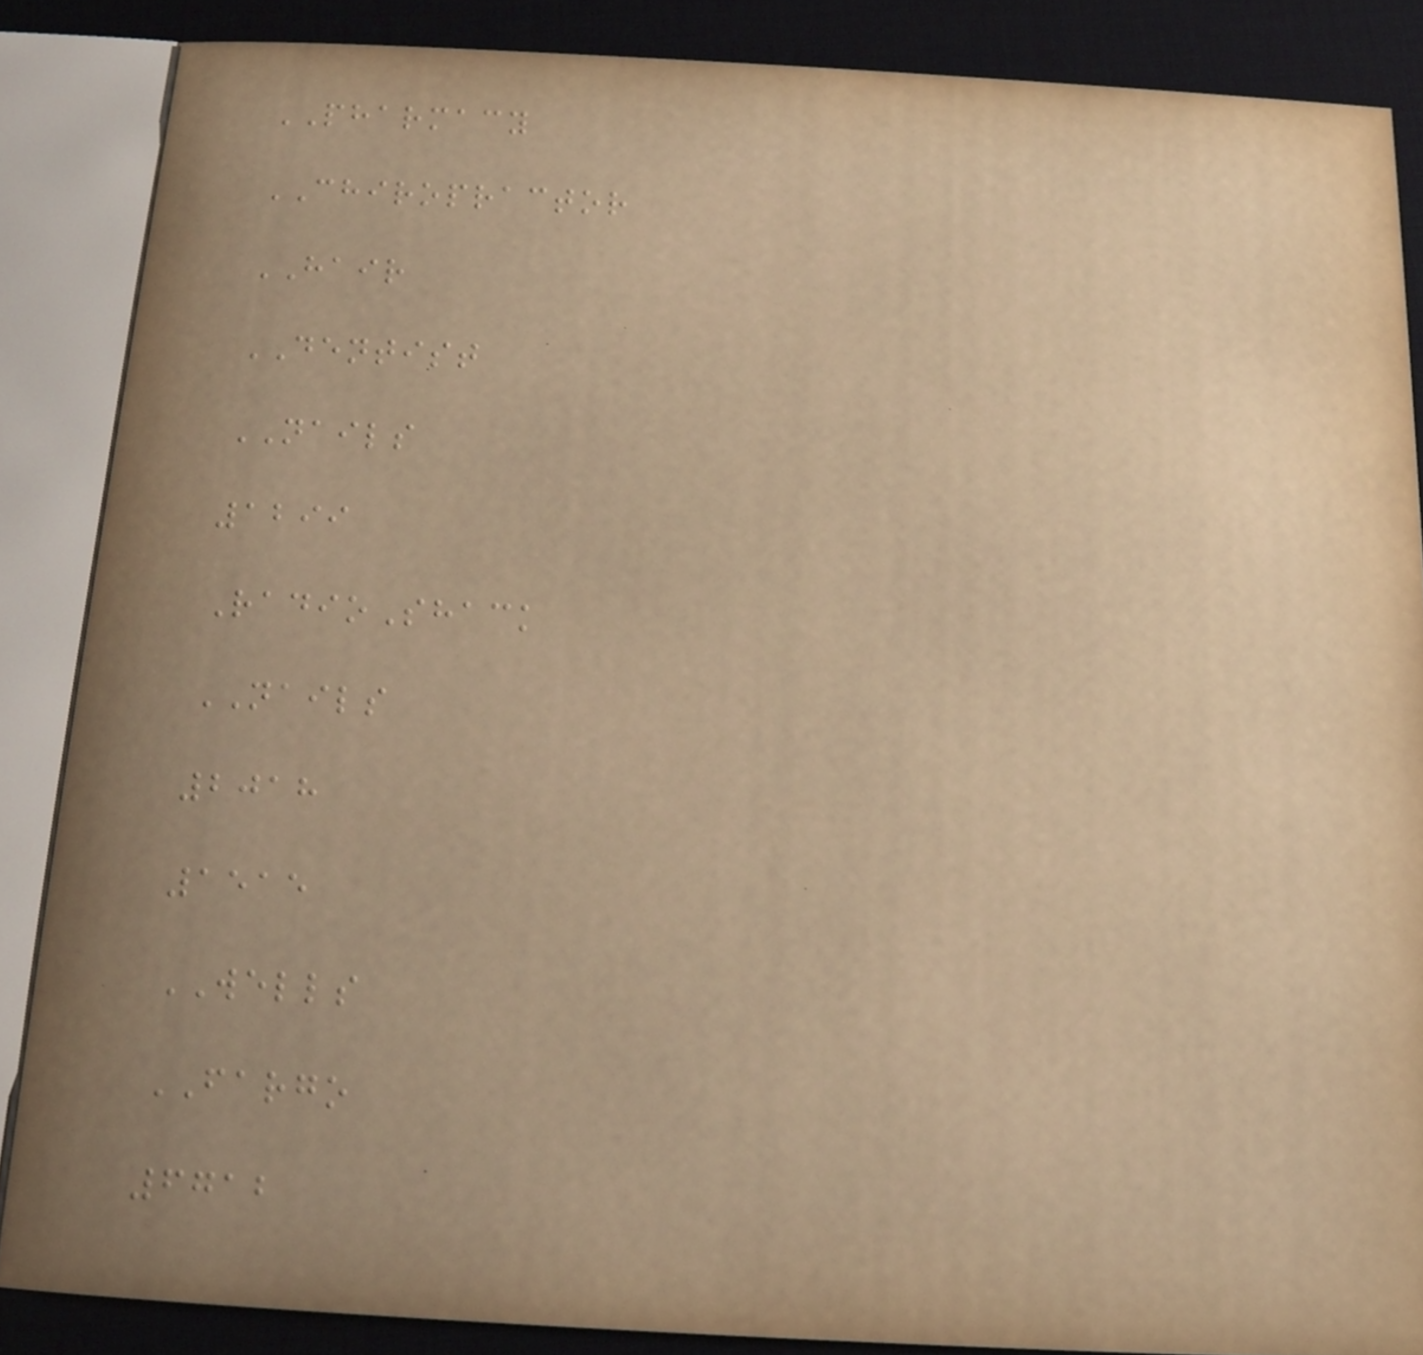PHARMACY
CHIROPRACTOR
HAIR
DENTIST
NAILS
1299
RadioShack
NAILS
2018
1515
WELLS
FARGO
6712
